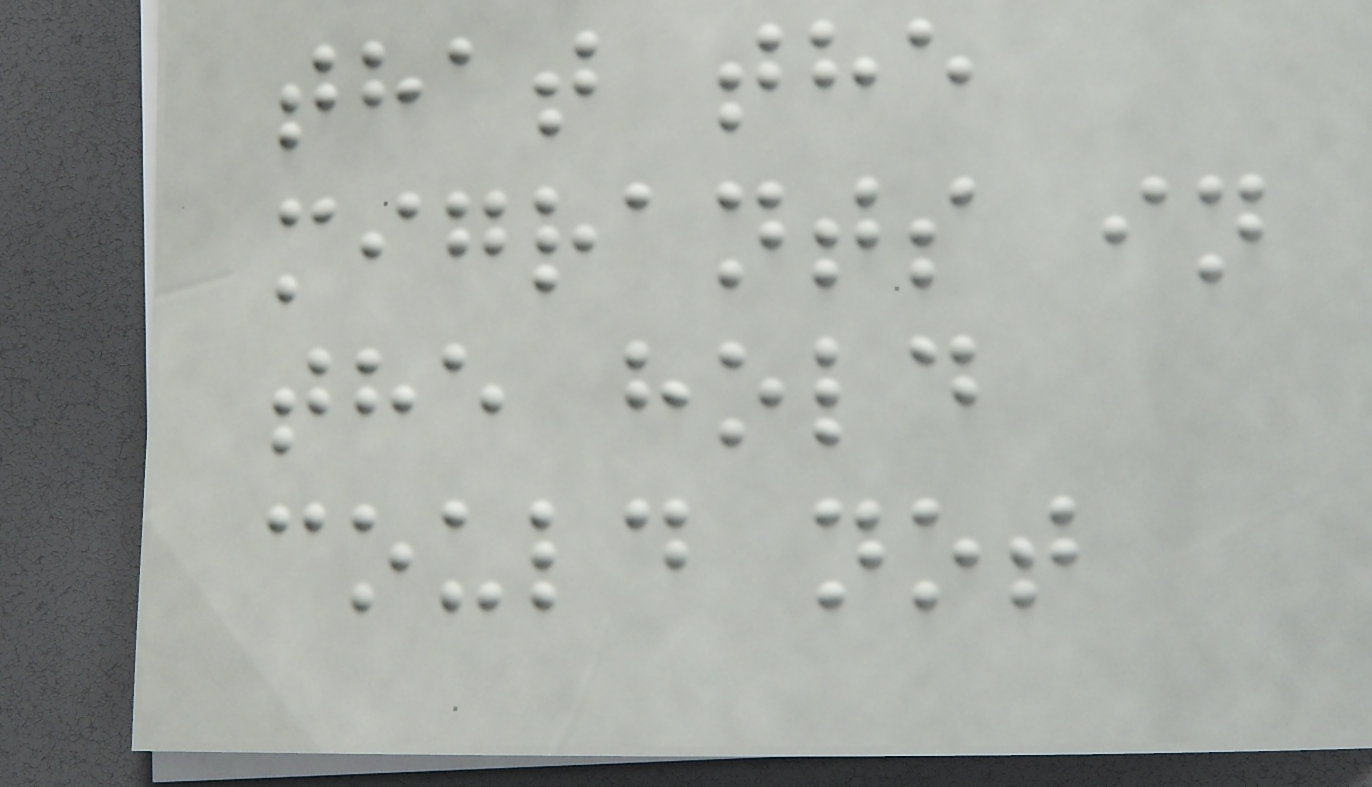that the
migrants in
the hold
could not
